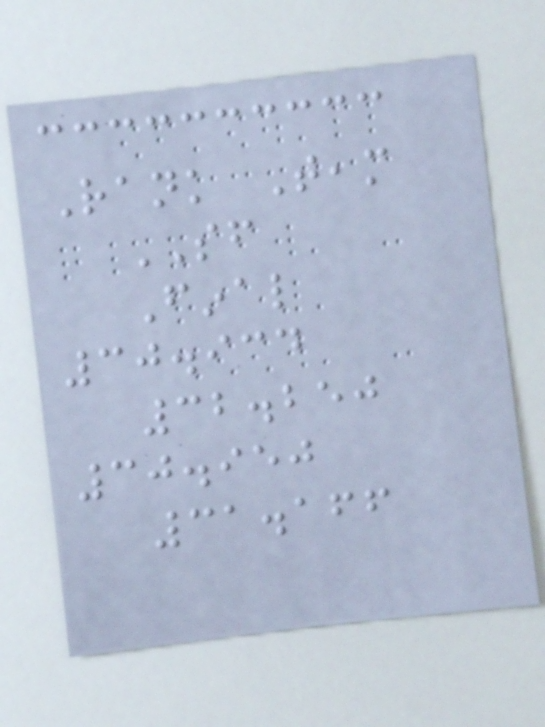Rank Team
SF
Final
30.934
32.250
30.950
31.166
